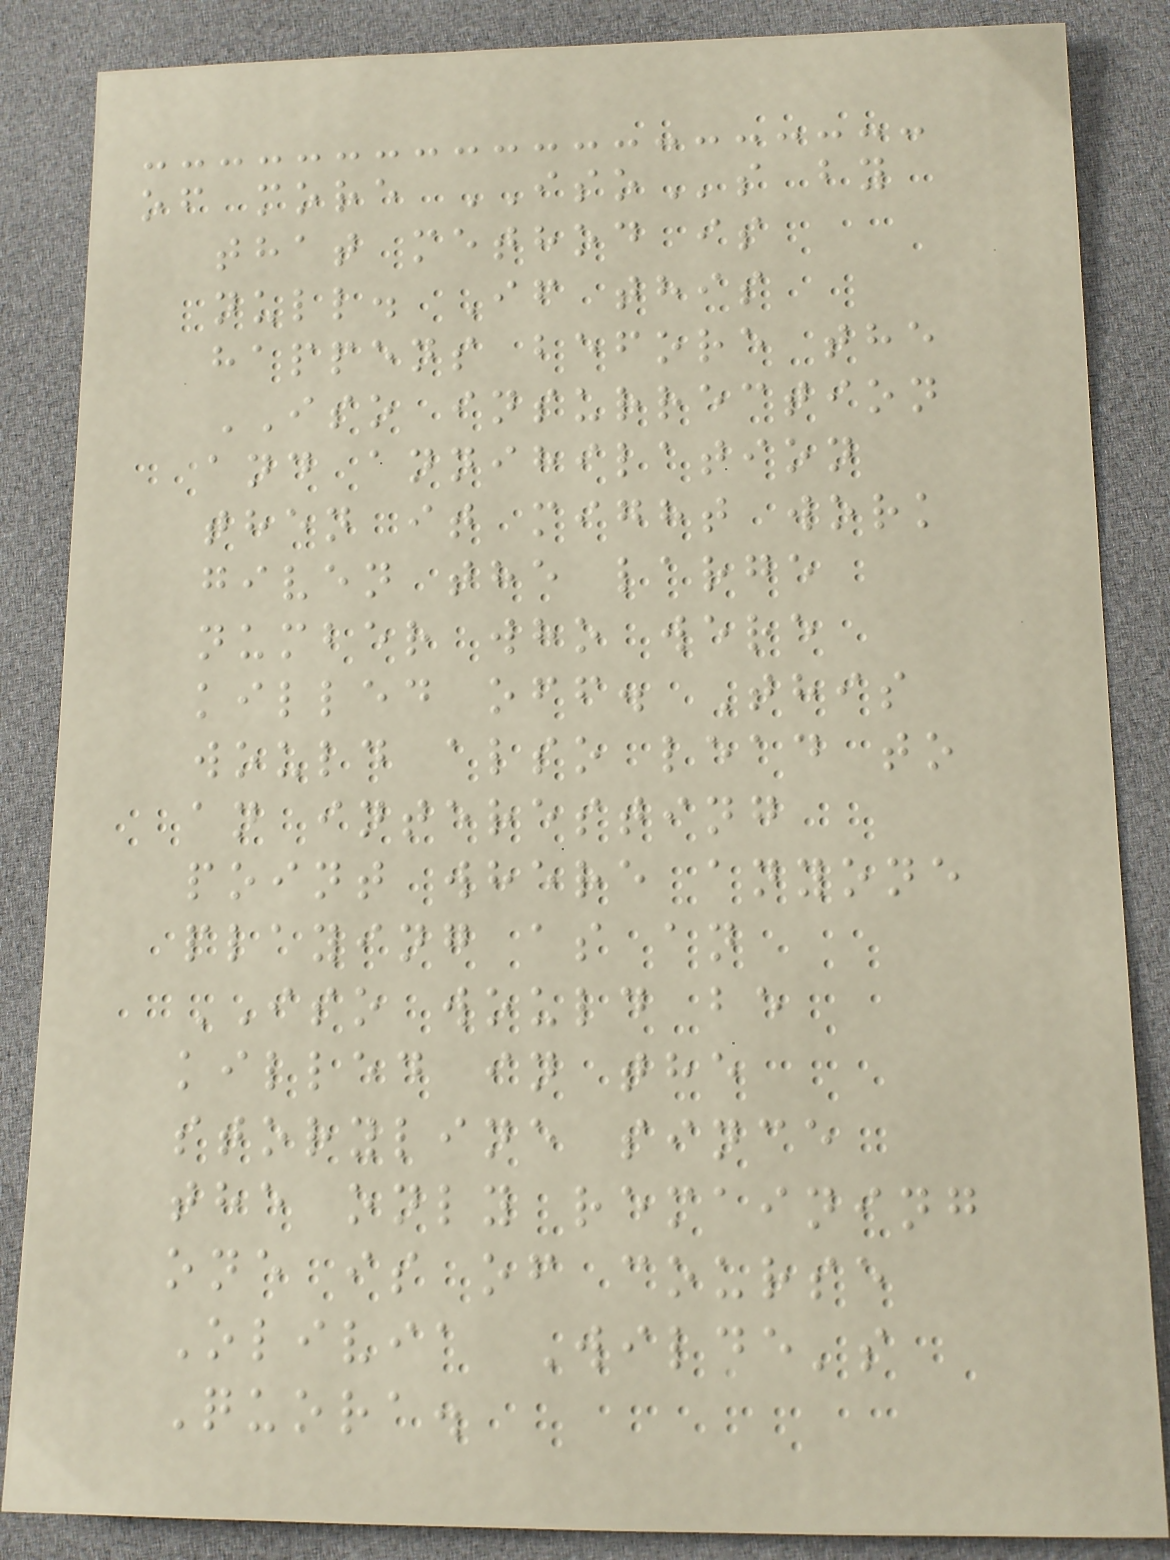of more ISOs by
that method is
null. If this
happens before the
ISO insurrection
and annihilation
then it might work
given the large
number who were
killed off. This
would also lead to
an interesting
point where anyone
playing as an
ISO would be
killed in the
storyline since
the only remaining
one is of course
Olivia Wilde's
Quora.
